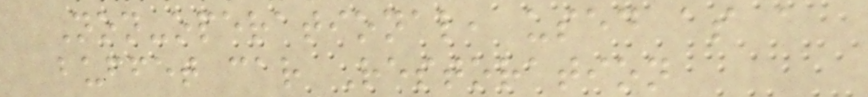Non-operational, used as a
buffet car Restoration
